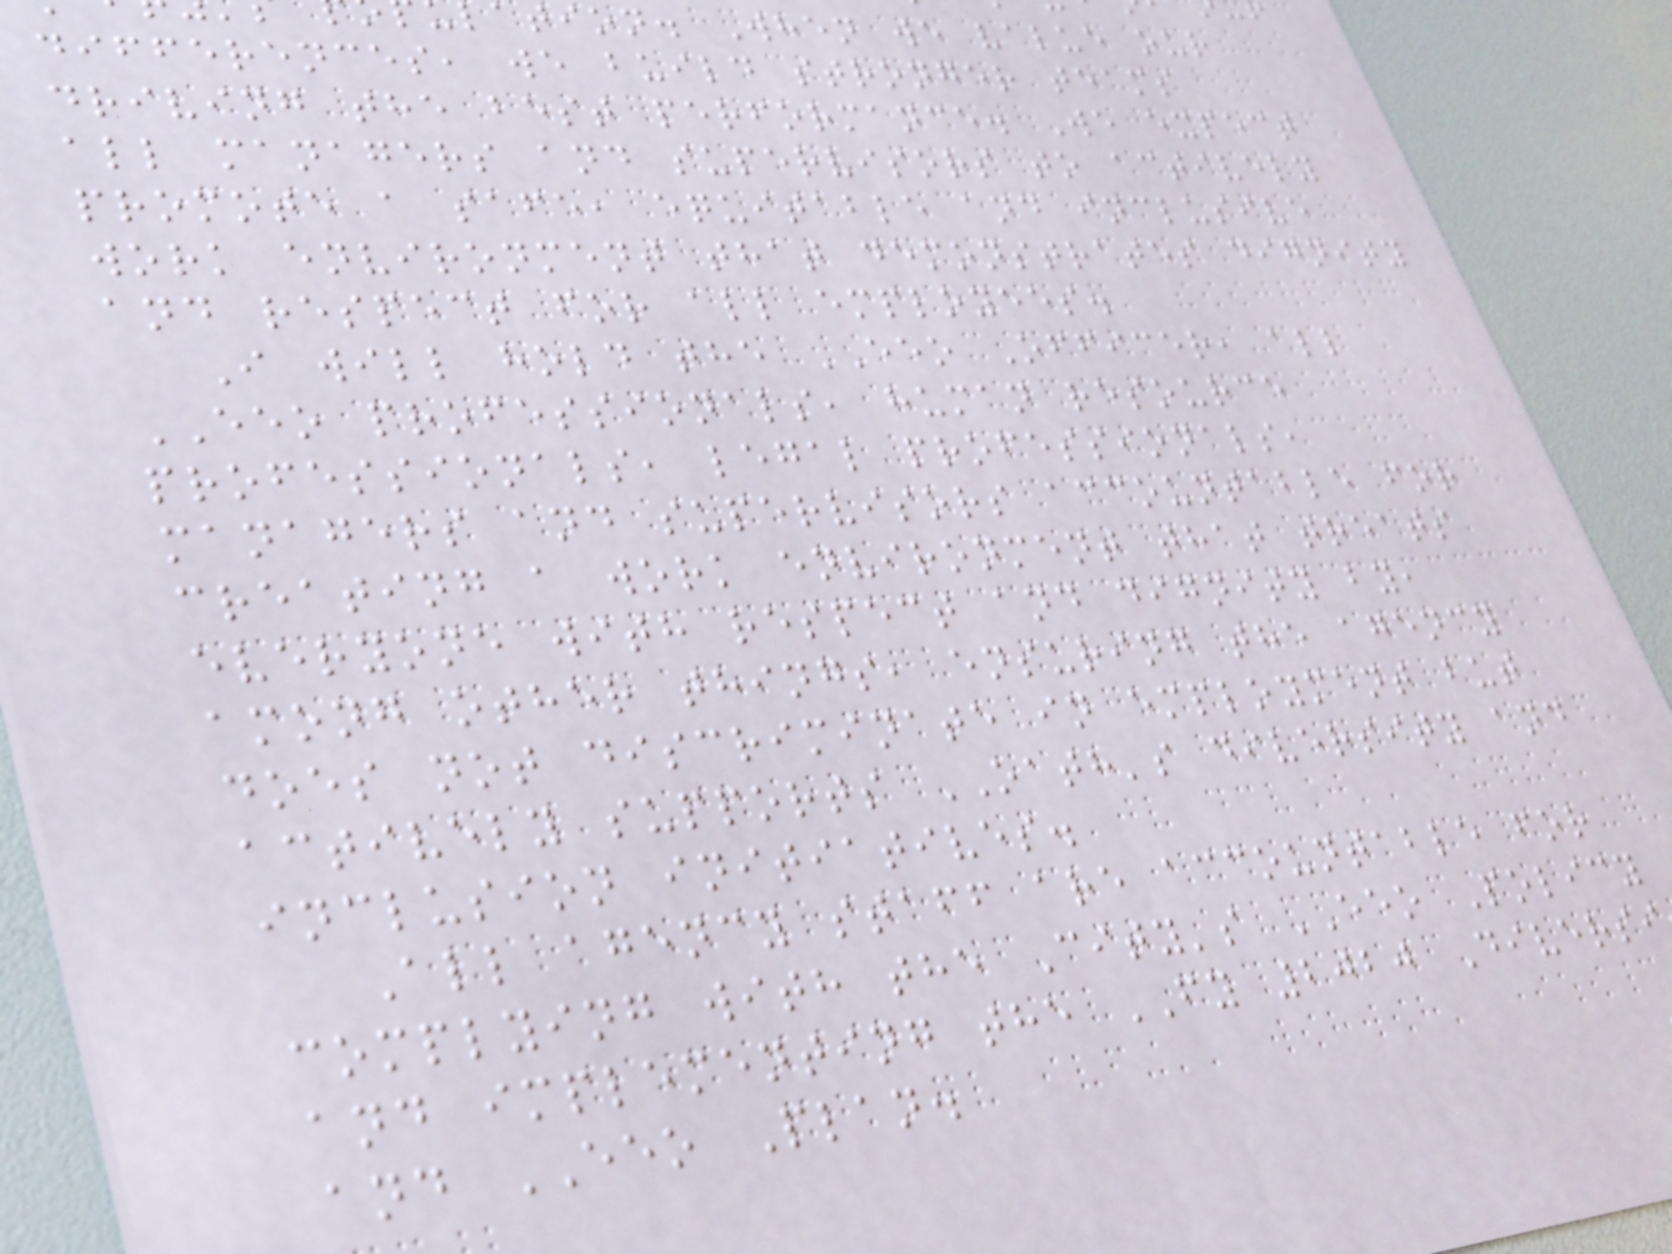ation. When we value our
differences, we build stronger teams
driving the best performance. We expect
all managers and supervisors to actively
promote a safe, equitable and inclusive
work environment that demonstrates dignity
and respect for all employees.
I will hold the EEO Officer, all
EEO professionals, human resource
professionals, legal professionals,
managers and supervisors accountable for
creating a work environment that treats
everyone with respect and dignity by,
among other things, ensuring the agency
does not discriminate in employment but
actively supports OATH's diversity and
inclusion initiatives.
All agency staff are accountable for
complying with the City's EEO Policy
and implementing the FY 2020 Diversi
and EEO Plan.
